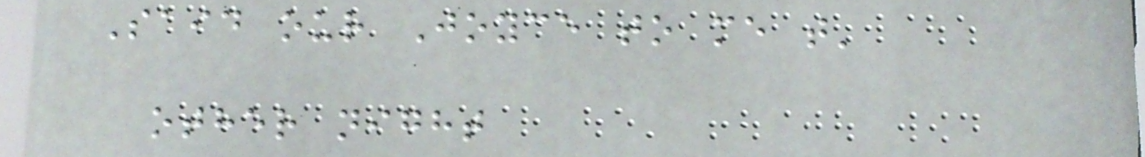Said our Joyce to me t'
other night
